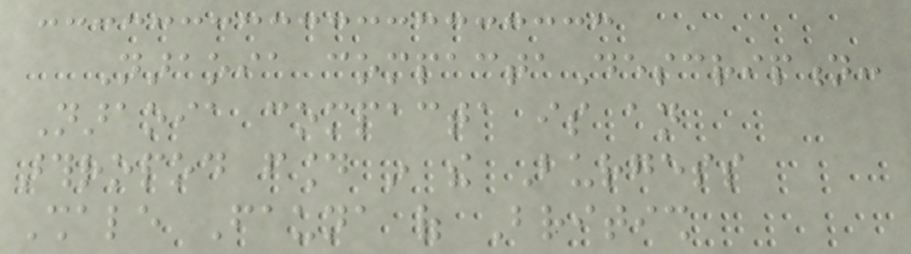Naraoia compactaDescription:
Naraoia compacta is an
arthropod found in the Burgess
Shale Fauna of British
